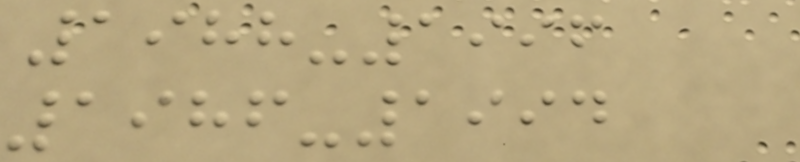1988-1996
1986-1994
